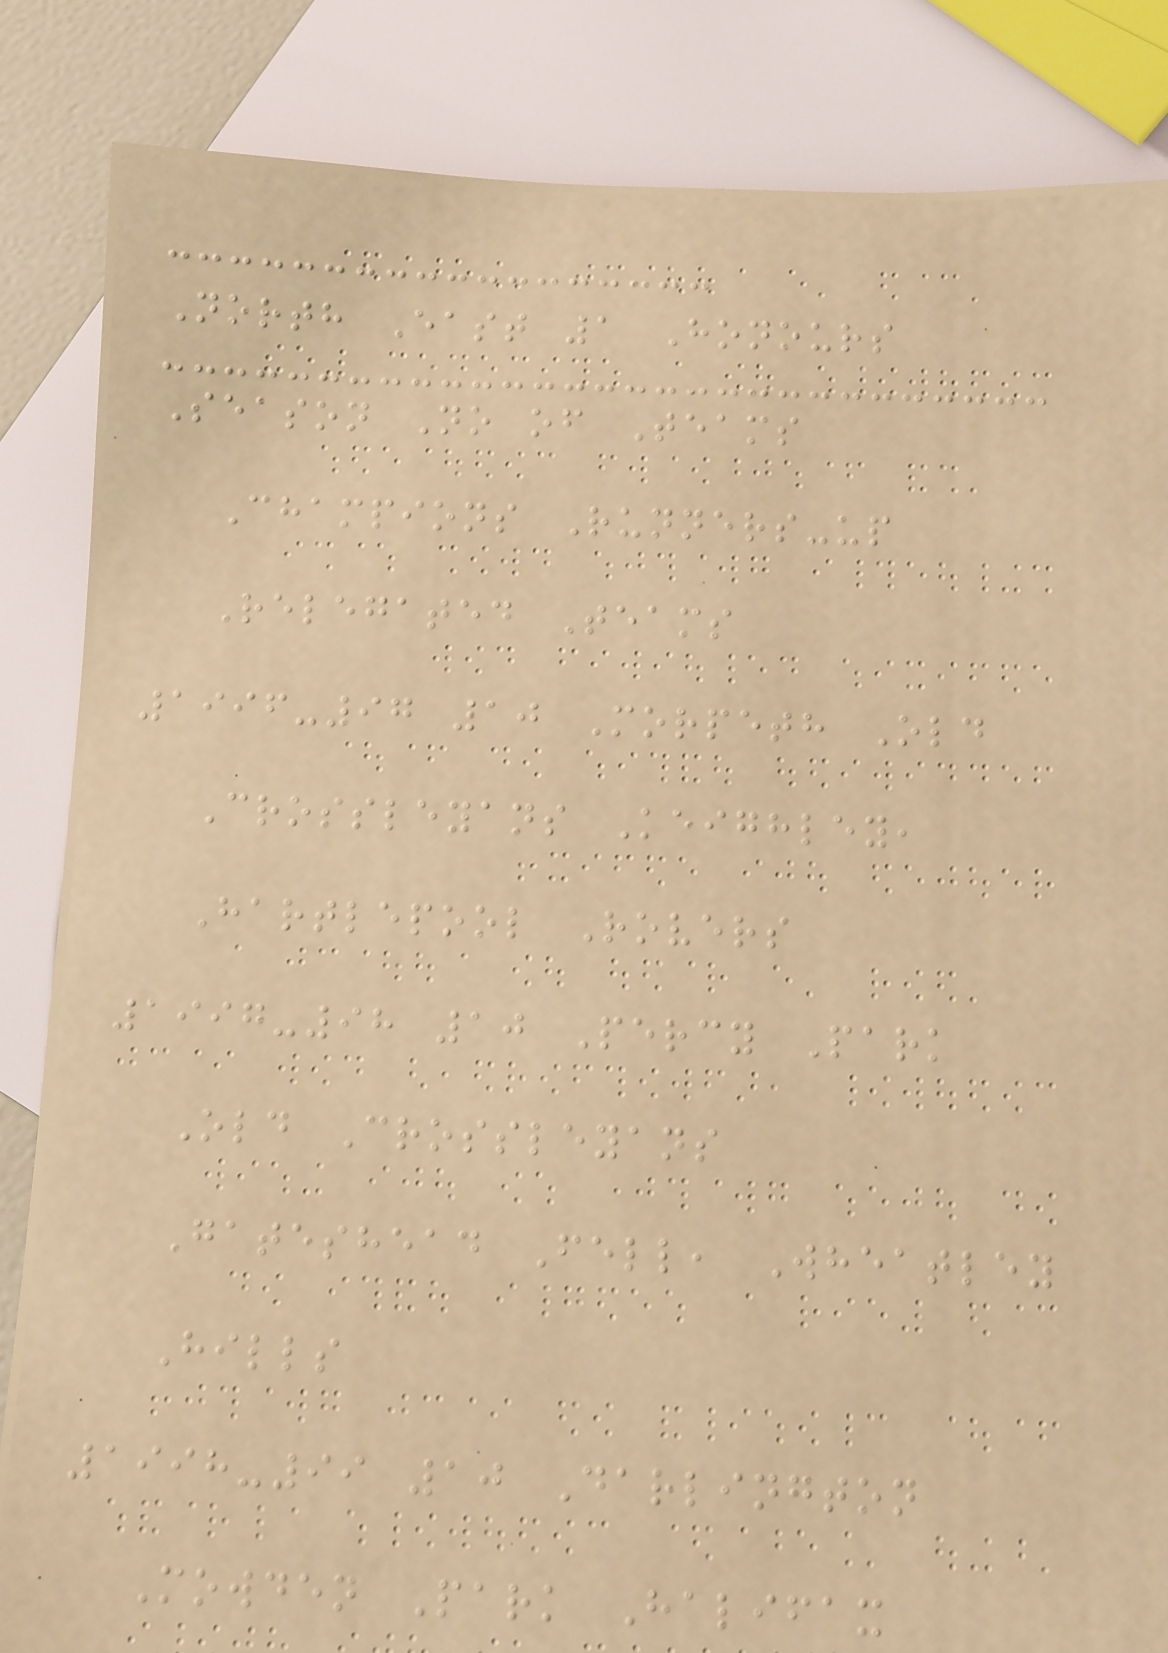North East 1 Honours
Season No of Teams
Champions Runners-up
Relegated Teams
1996-97 10 Morpeth Old
Crossleyans Keighley,
Hartlepool Rovers
1997-98 10 Percy Park
Old Crossleyans
Gateshead Fell, Wheatley
Hills
1998-99 10 Darlington
Mowden Park Halifax
